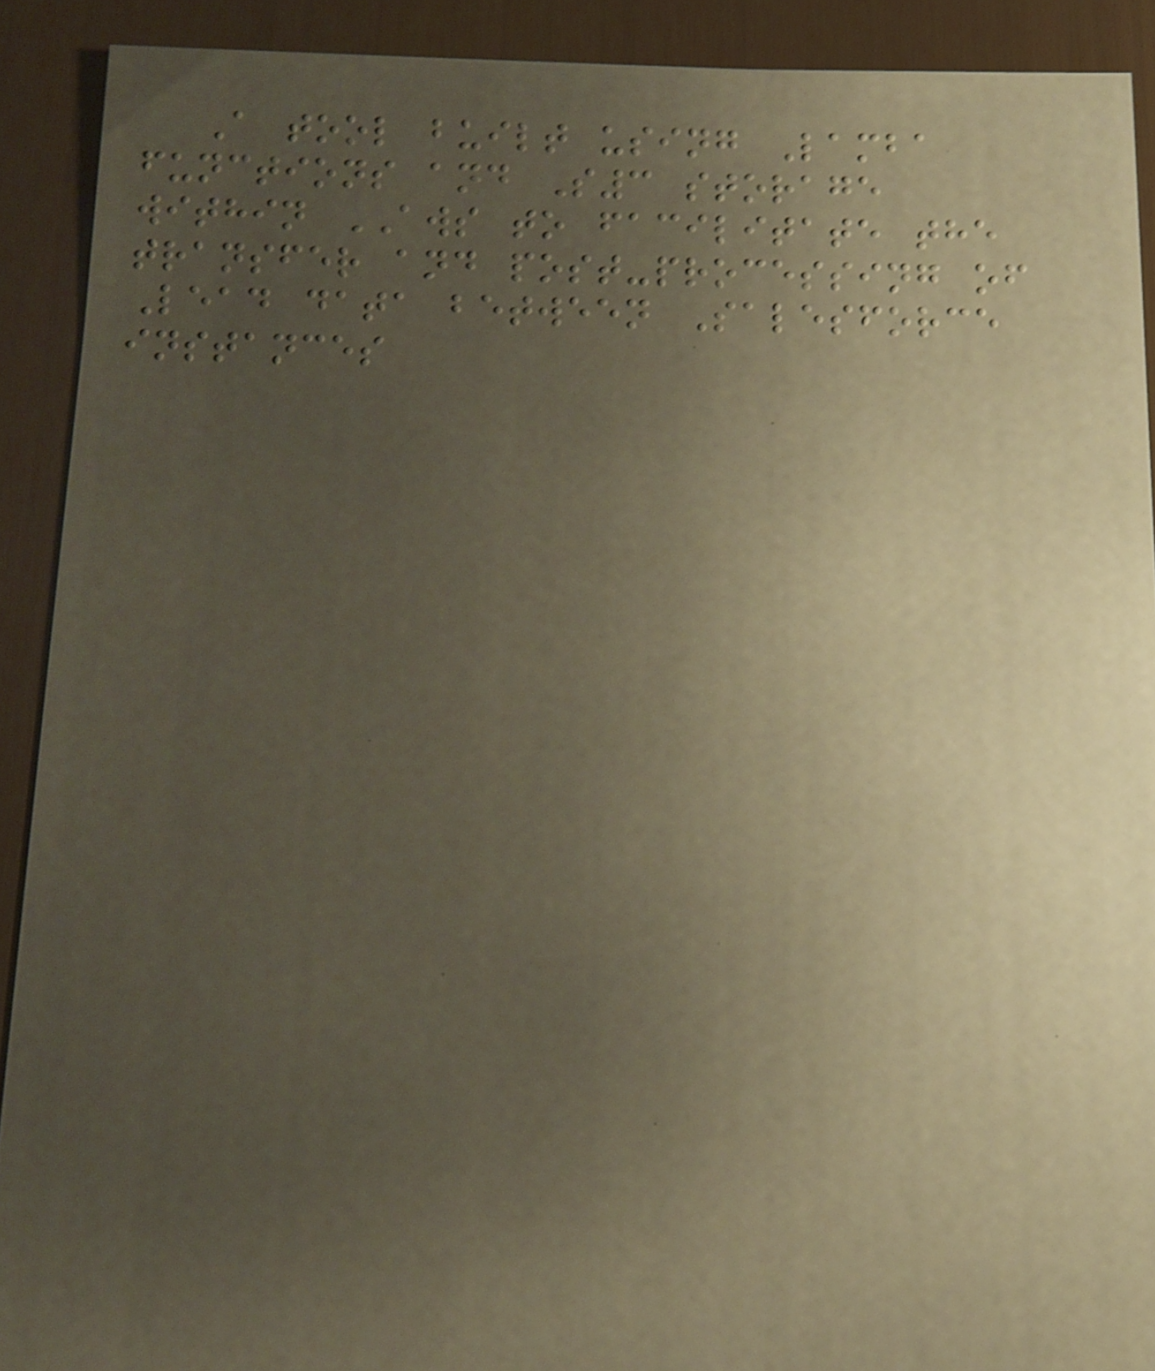A tool built using Lamba
functions and S3 storage
within AWS to facilitate the
transfer and post-processing of
Lead data between Salesforce
instances
